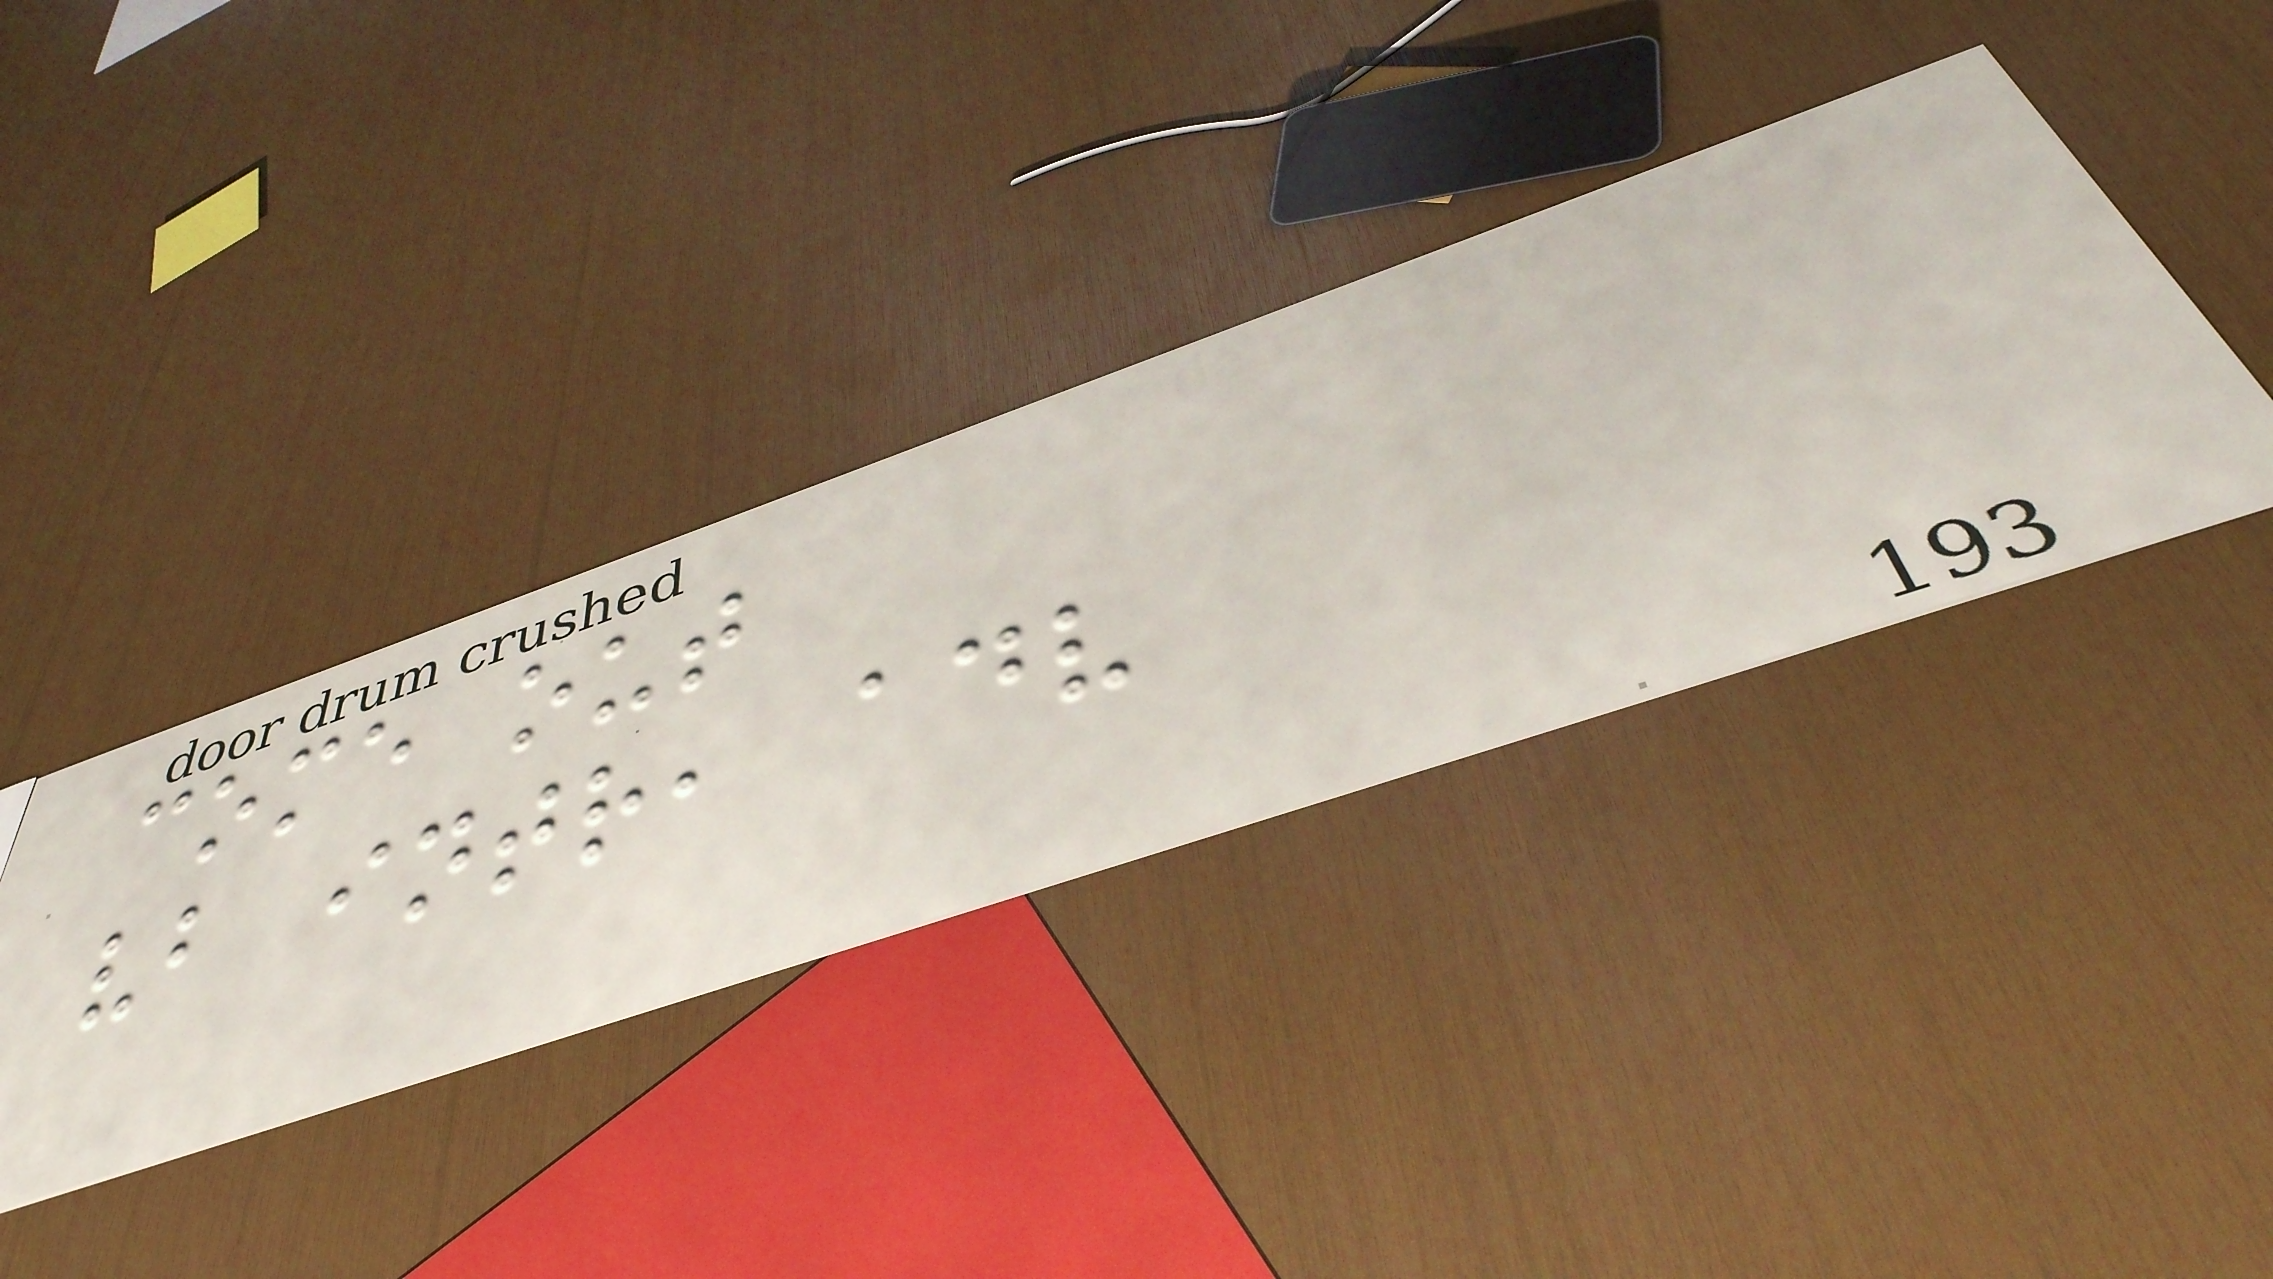come out
vb intr, adv
